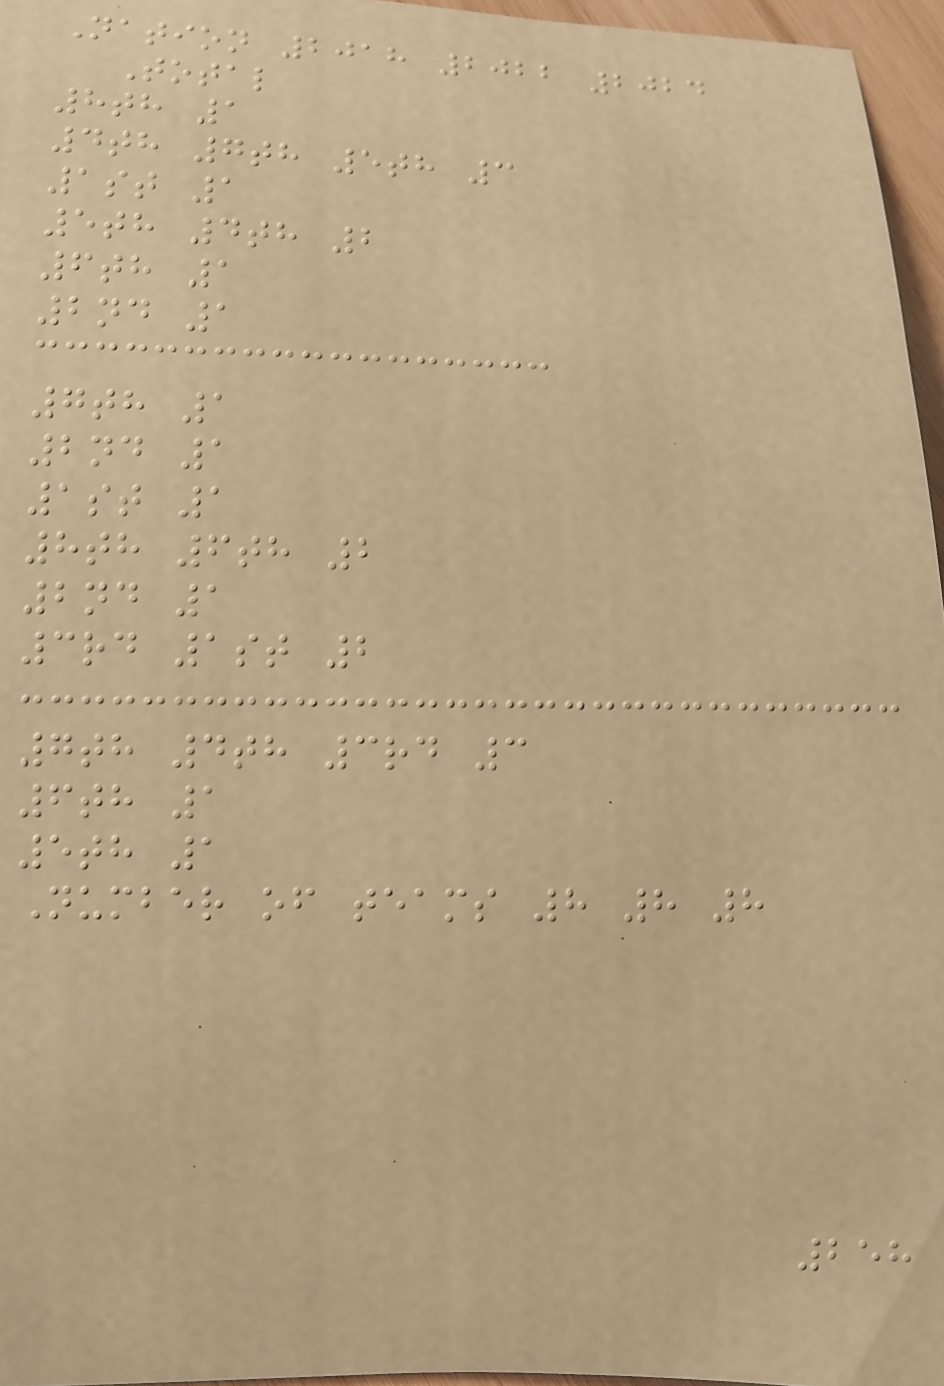Nation 2018 2022 2024
Total
8th 1
4th 7th 5th 3
1st 1
5th 4th 2
6th 1
2nd 1
7th 1
2nd 1
1st 1
8th 6th 2
2nd 1
3rd 1st 2
7th 4th 3rd 3
6th 1
5th 1
Number of teams 8 8 8
258
